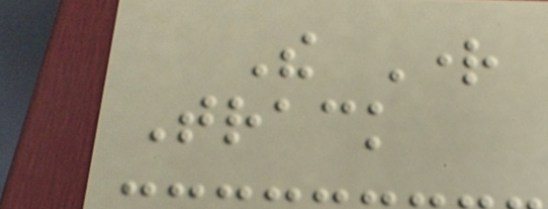The Right
Track
